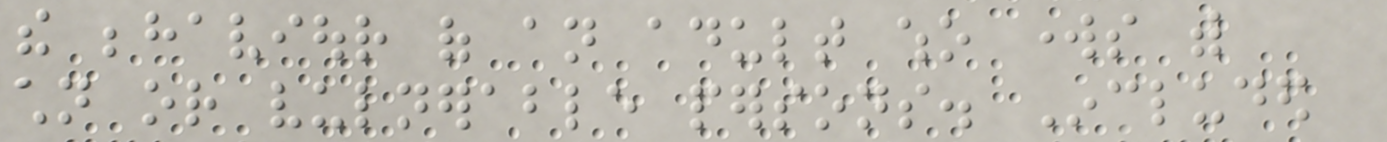the behaviour of an adult who works with
children or vulnerable persons. Included
